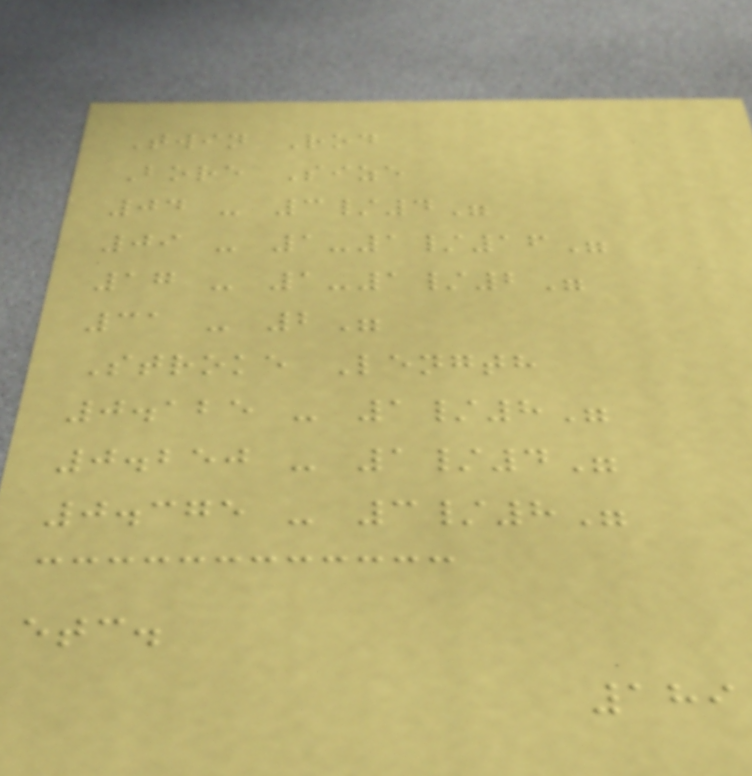Twin Rod
Bore Size
04 - 3/4"
09 - 1-1/16"
17 - 1-1/2"
31 - 2"
Stroke Length
0.125 - 1/8"
0.250 - 1/4"
0.375 - 3/8"
etc.
189
